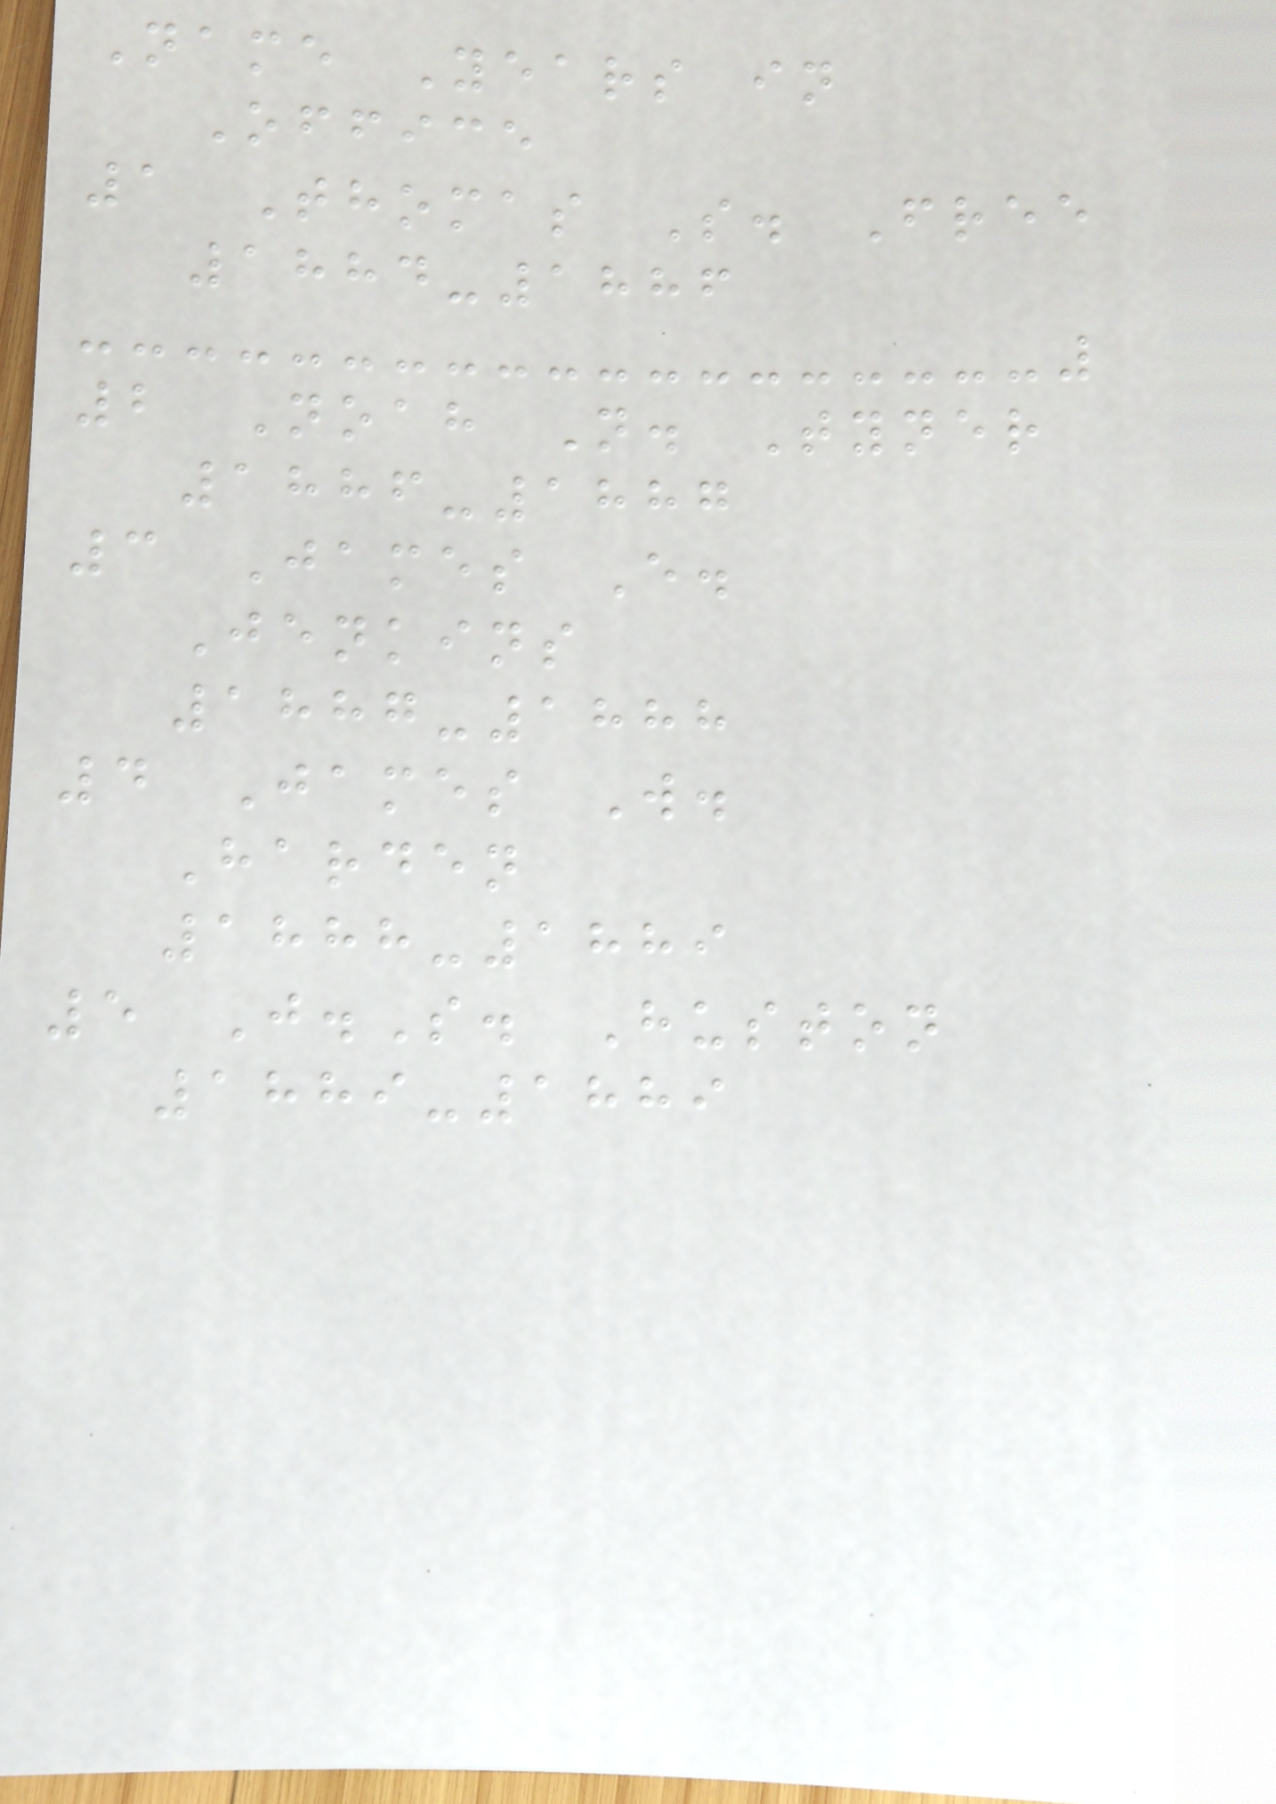Name Years in
Office
1 Thomas S. Free
1884-1886
2 Noah N. Tyner
1886-1887
3 James E.
Jenkins
1887-1888
4 James W.
Harden
1888-1889
5 J.S. Huston
1889-1889
